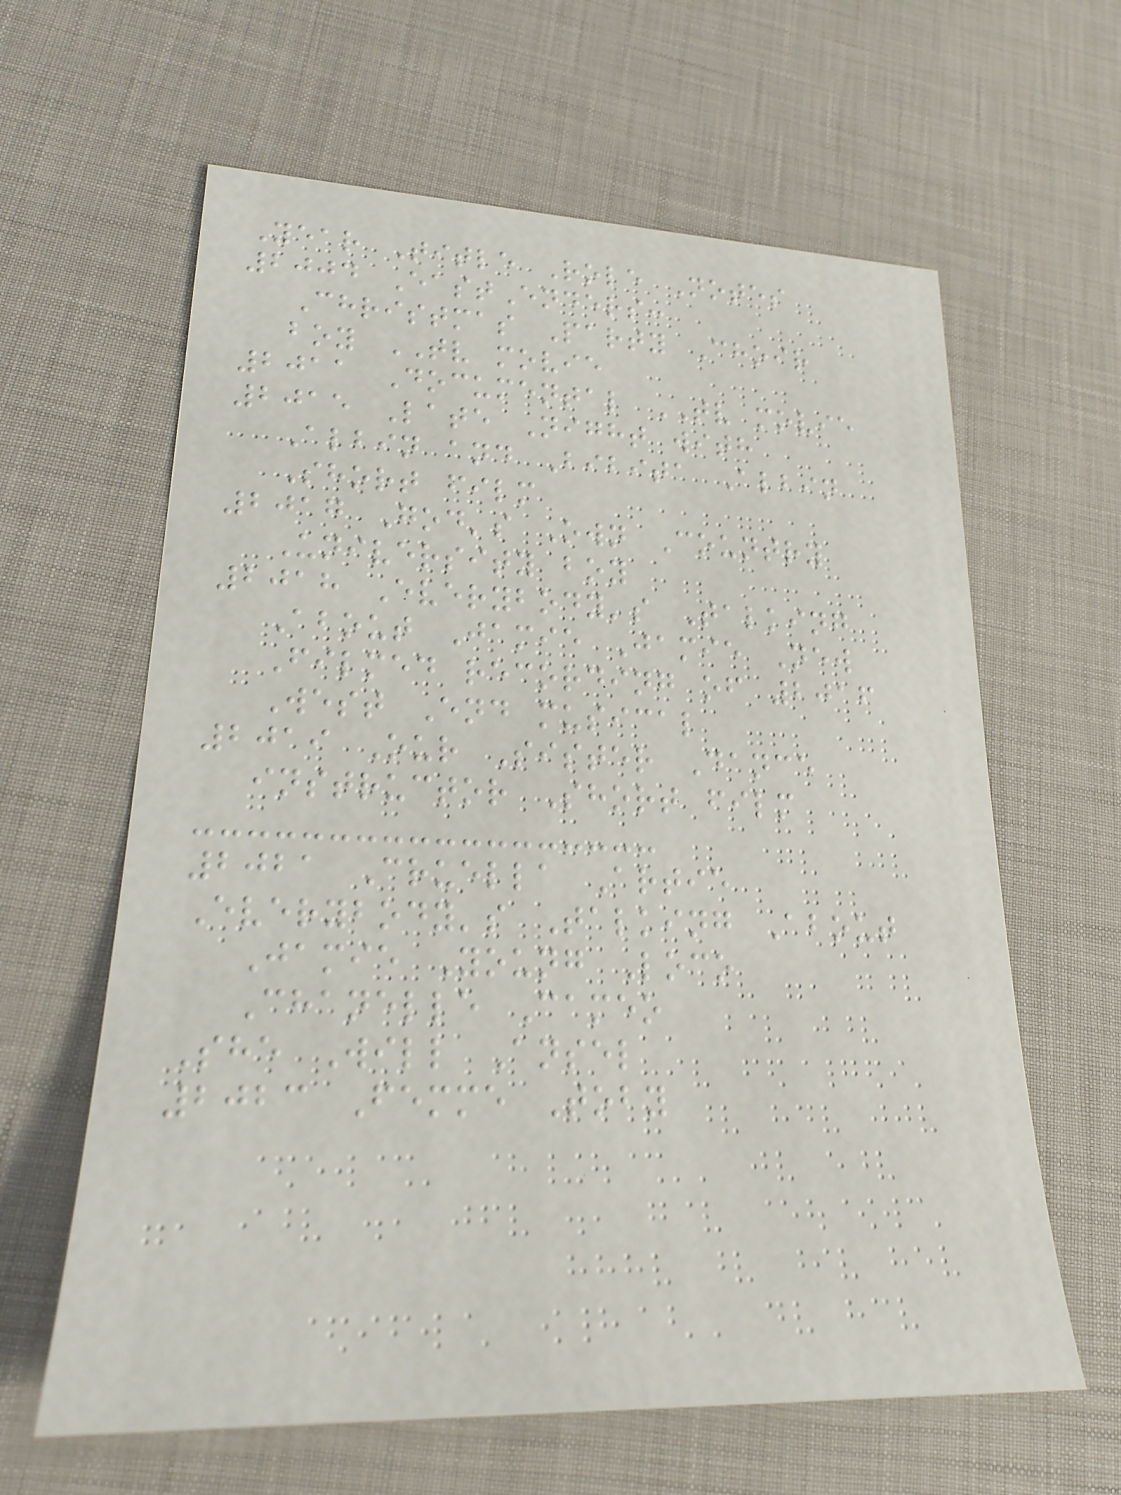Year Title Role Notes
2004 EastEnders:
Christmas Party Choir
boy TV movie
2011 Documental TV movie
2015 Late Night with
Albin and Bibita Albin
Short film
2017 God's Own Country
University boy
2018 Everybody's Talking
About Jamie Jamie New
Filmed recording of 2016
West End musical
2019 Our Sister Dance
instructor Short film
2021 Cruella Artie
Everybody's Talking About
Jamie Young Loco
Chanelle Cameo
She Will Ansel
2023 Femme Toby
